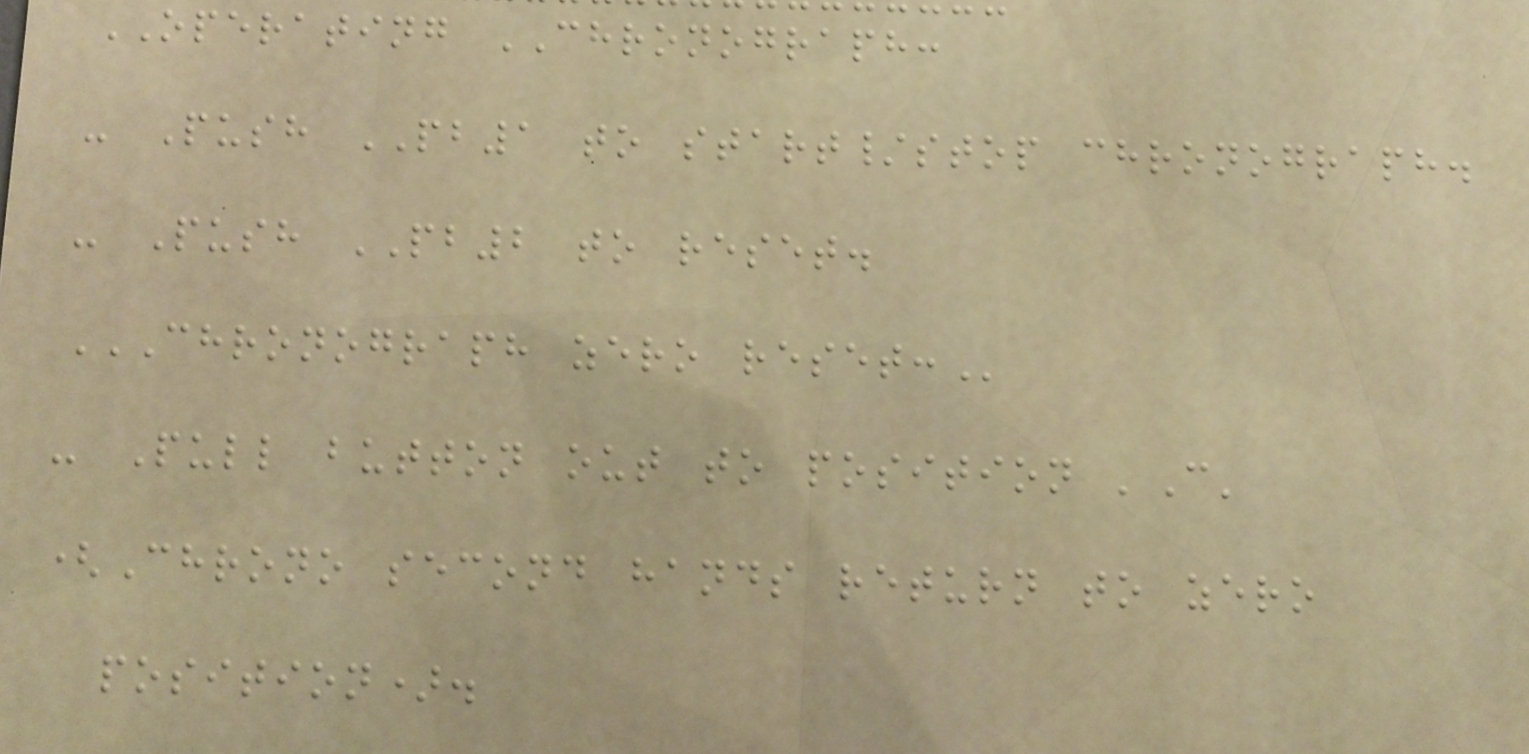OPERATING CHRONOGRAPH:
- Push PB1 to start/stop chronograph.
- Push PB2 to reset.
CHRONOGRAPH ZERO RESET:
- Pull button out to position 'C'
(Chrono second hands return to zero
position).
